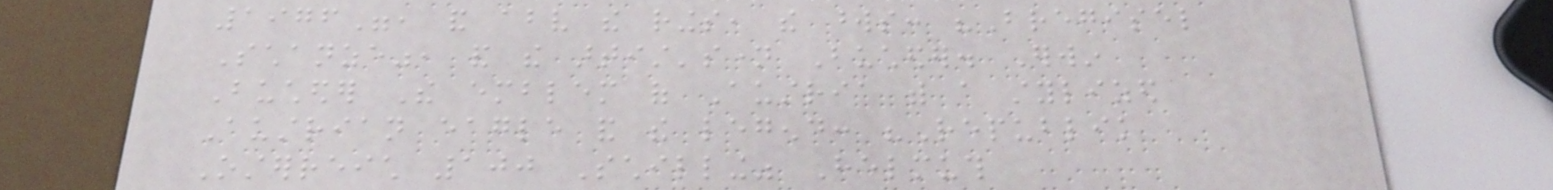1976", and above the rings, the words: "Bregisel
Schanze", and the artist'sname Bucheder. Erwin
Bucheder The emblem of Austria with a stylized
Austrian eagle and the legend: "Republik
Osterreich 100 Schilling" Helmuth
